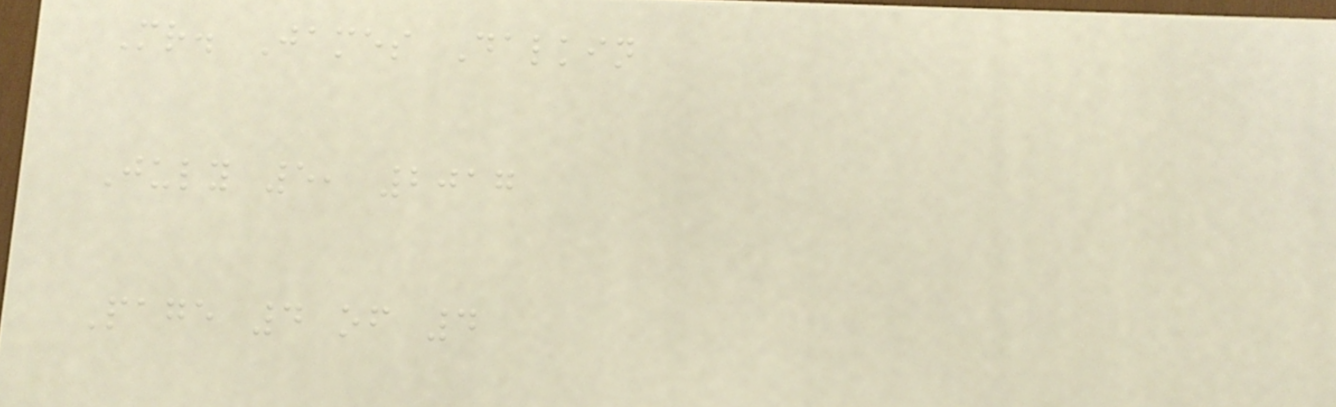Mr. James Dalkin
July 5, 2017
Page 4 of 4
